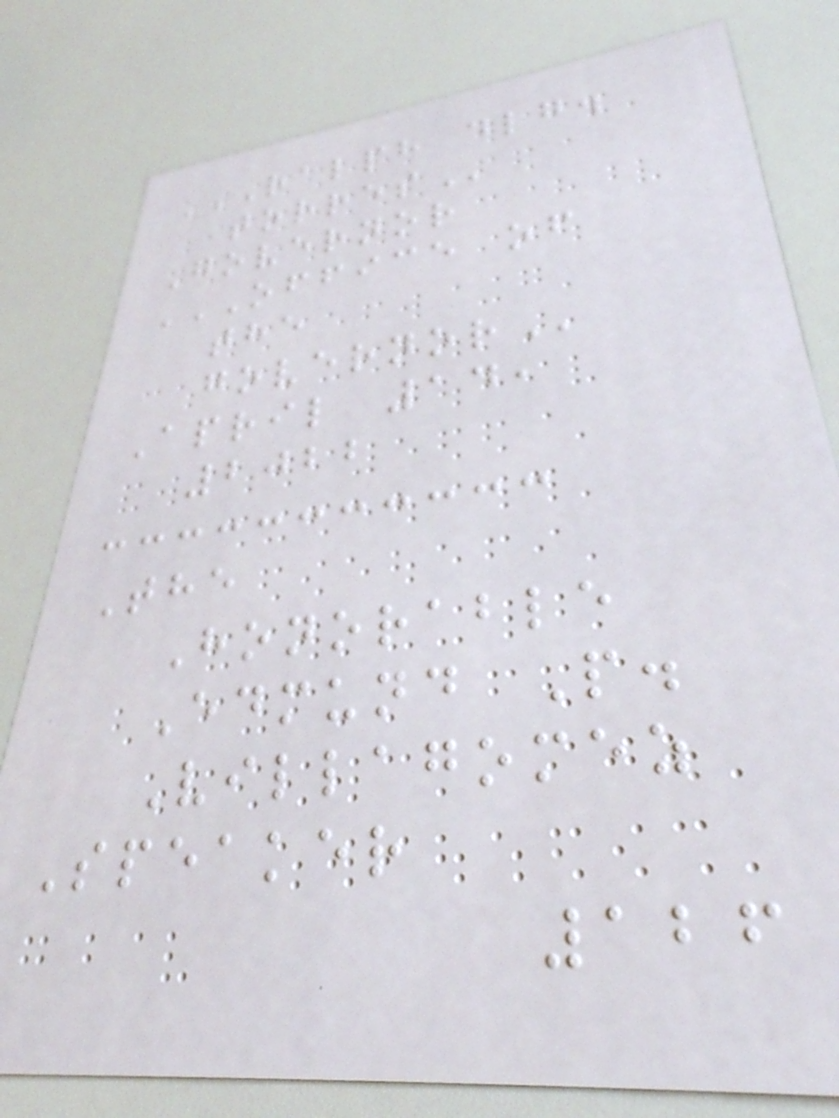RALPH DLG.
TORRES
Governor
OFFICE OF
THE
GOVERNOR
April 14,
2022
The
Honorable
Edmund P.
Villagomez
Speaker
126
